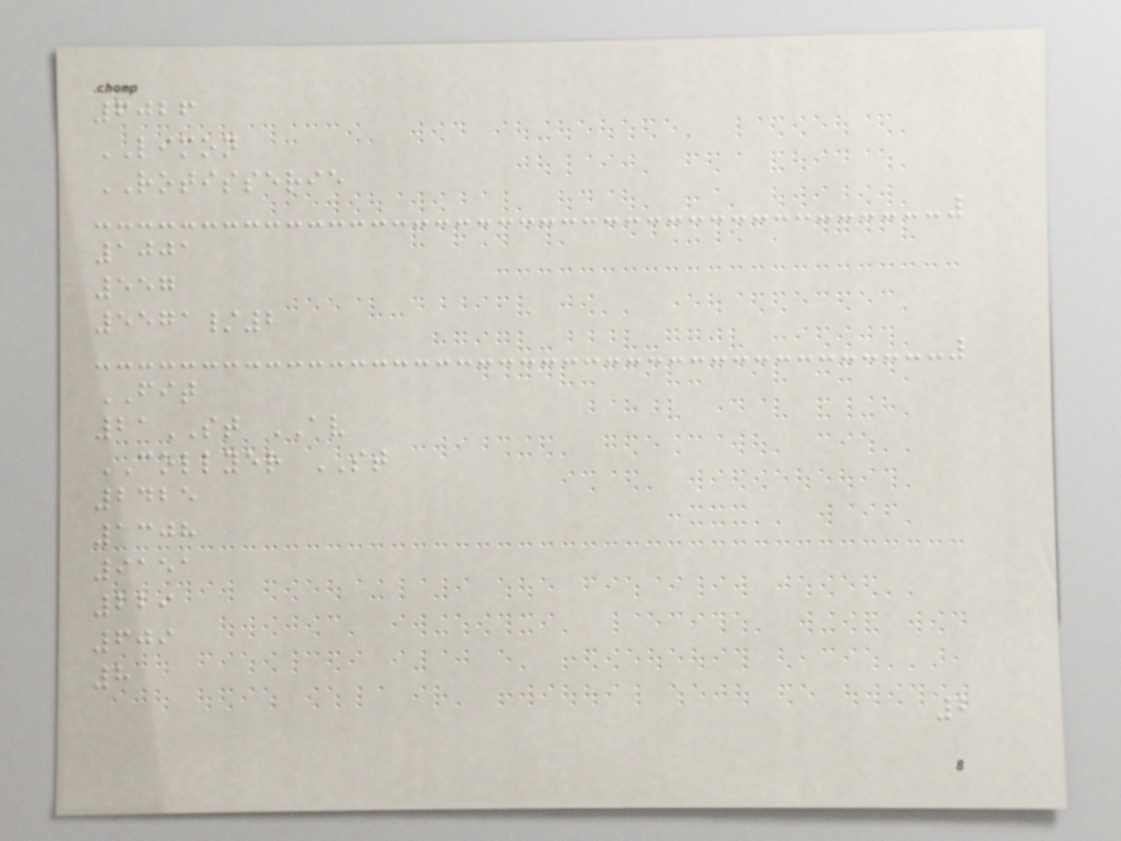6026
LIMON
ROTISSERIE
1001
557
5571/2
FIT
21ST AV
COLLYER ST
2425
1308
9151
229
609
8
2
